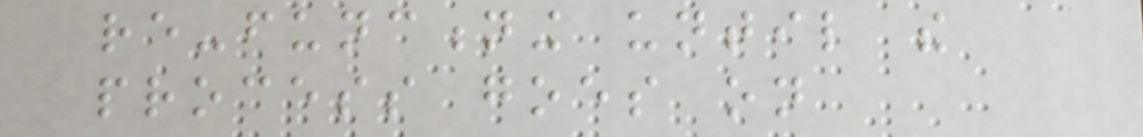re-functioning until the
process goes on
